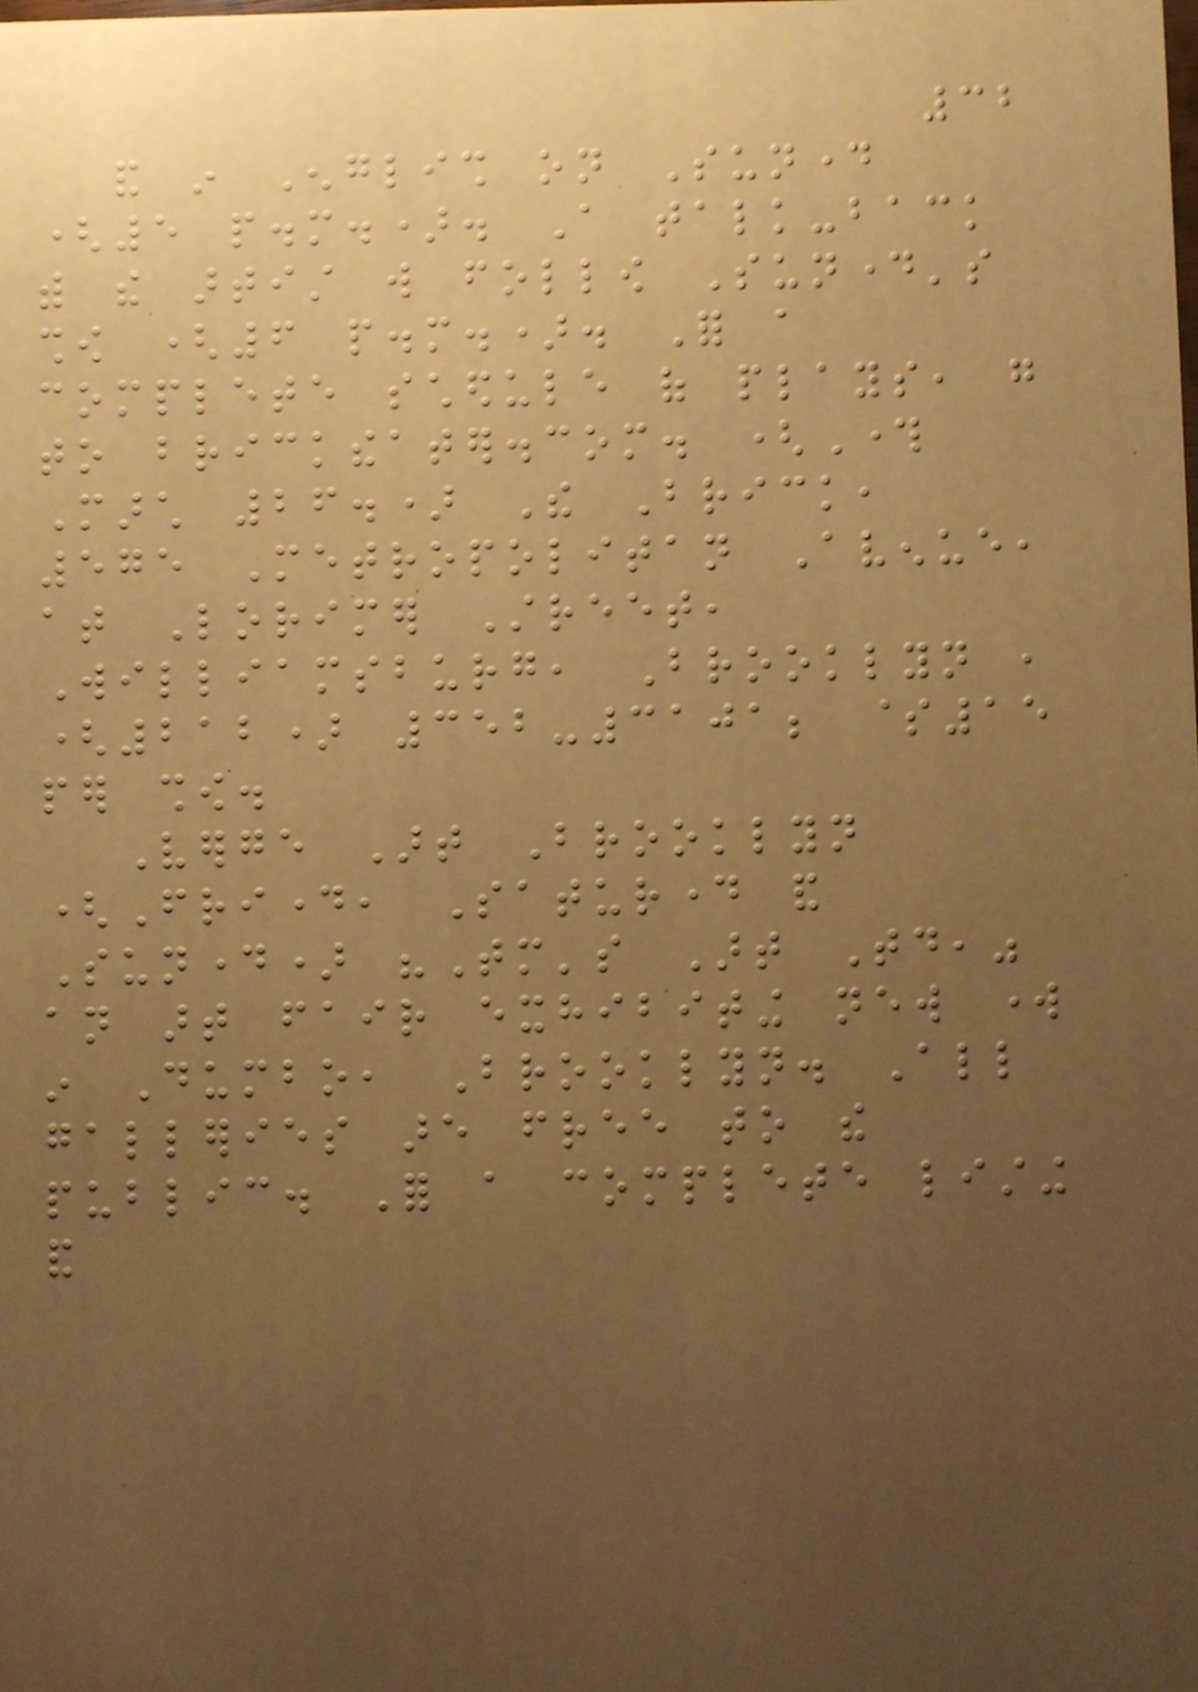32
and in English on Sunday
(5 p.m.). A talk-back
with the artist will follow Sunday's
show (6 p.m.). For a
complete schedule of plays, go
to bricktheater.com. (Through
March 26.) The Brick,
575 Metropolitan Avenue,
at Lorimer Street,
Williamsburg, Brooklyn ,
(212) 352-3101; $15
per show.
Verge Art Brooklyn
(Friday, Saturday and
Sunday) "Tomorrow's Art Today,"
an art fair exhibiting new work
in Dumbo, Brooklyn. All
galleries are free to the
public. For a complete listing
and
